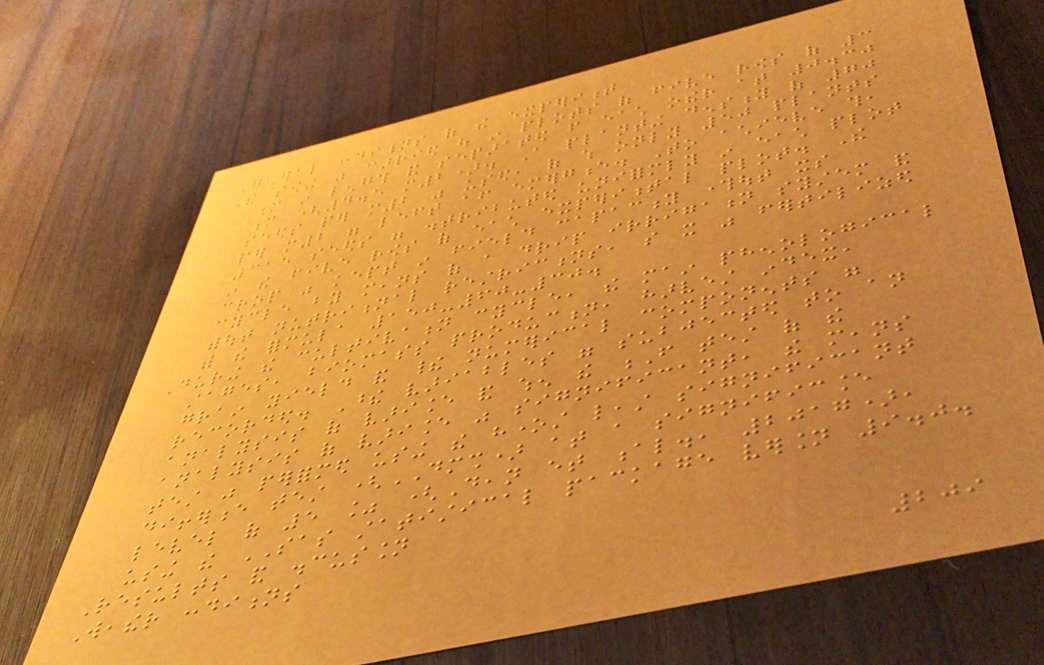General conditions of the experiment
The sowing was carried out in plots of five rows of 3
m in length and separated from each other at 0.30
m (4.5 m2). A planting density of 70
seeds per m2 was used, of which only 50 plants
per m2 were left after emergence. To achieve this,
315 seeds were distributed uniformly in each plot
in the five rows of each experimental plot. The
crop was kept in field capacity throughout its
cycle by means of a drip irrigation system and
without nutritional restrictions, so it was fertilized
with the formula 150-60-30.
During the cultivation cycle, the main phenological
stages, biomass production, harvest index,
grain yield and their numerical components were
recorded. These variables were subjected to an
analysis of variance and when the F test of the
analysis of variance was significant, the means
test was performed using the honest least significant
difference test (DMSH) at a significance
level of 5 % (Dean et al., 2017),
using the SAS statistical package version 9.0.
Results and discussion
Weather conditions
209
